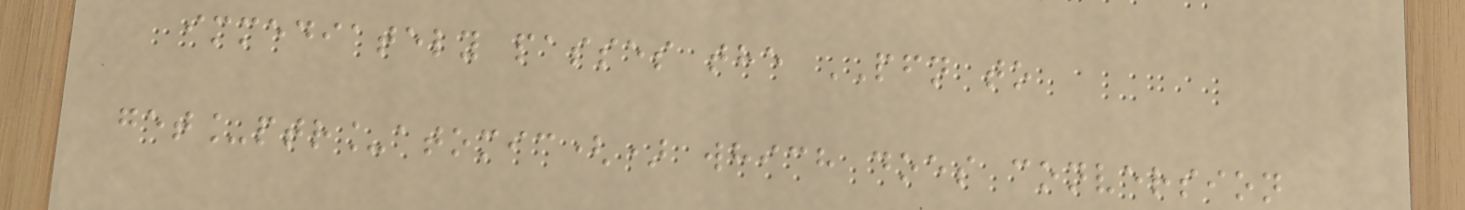immediately passes the PFN to
get_ptr_atomic() which does conversion
